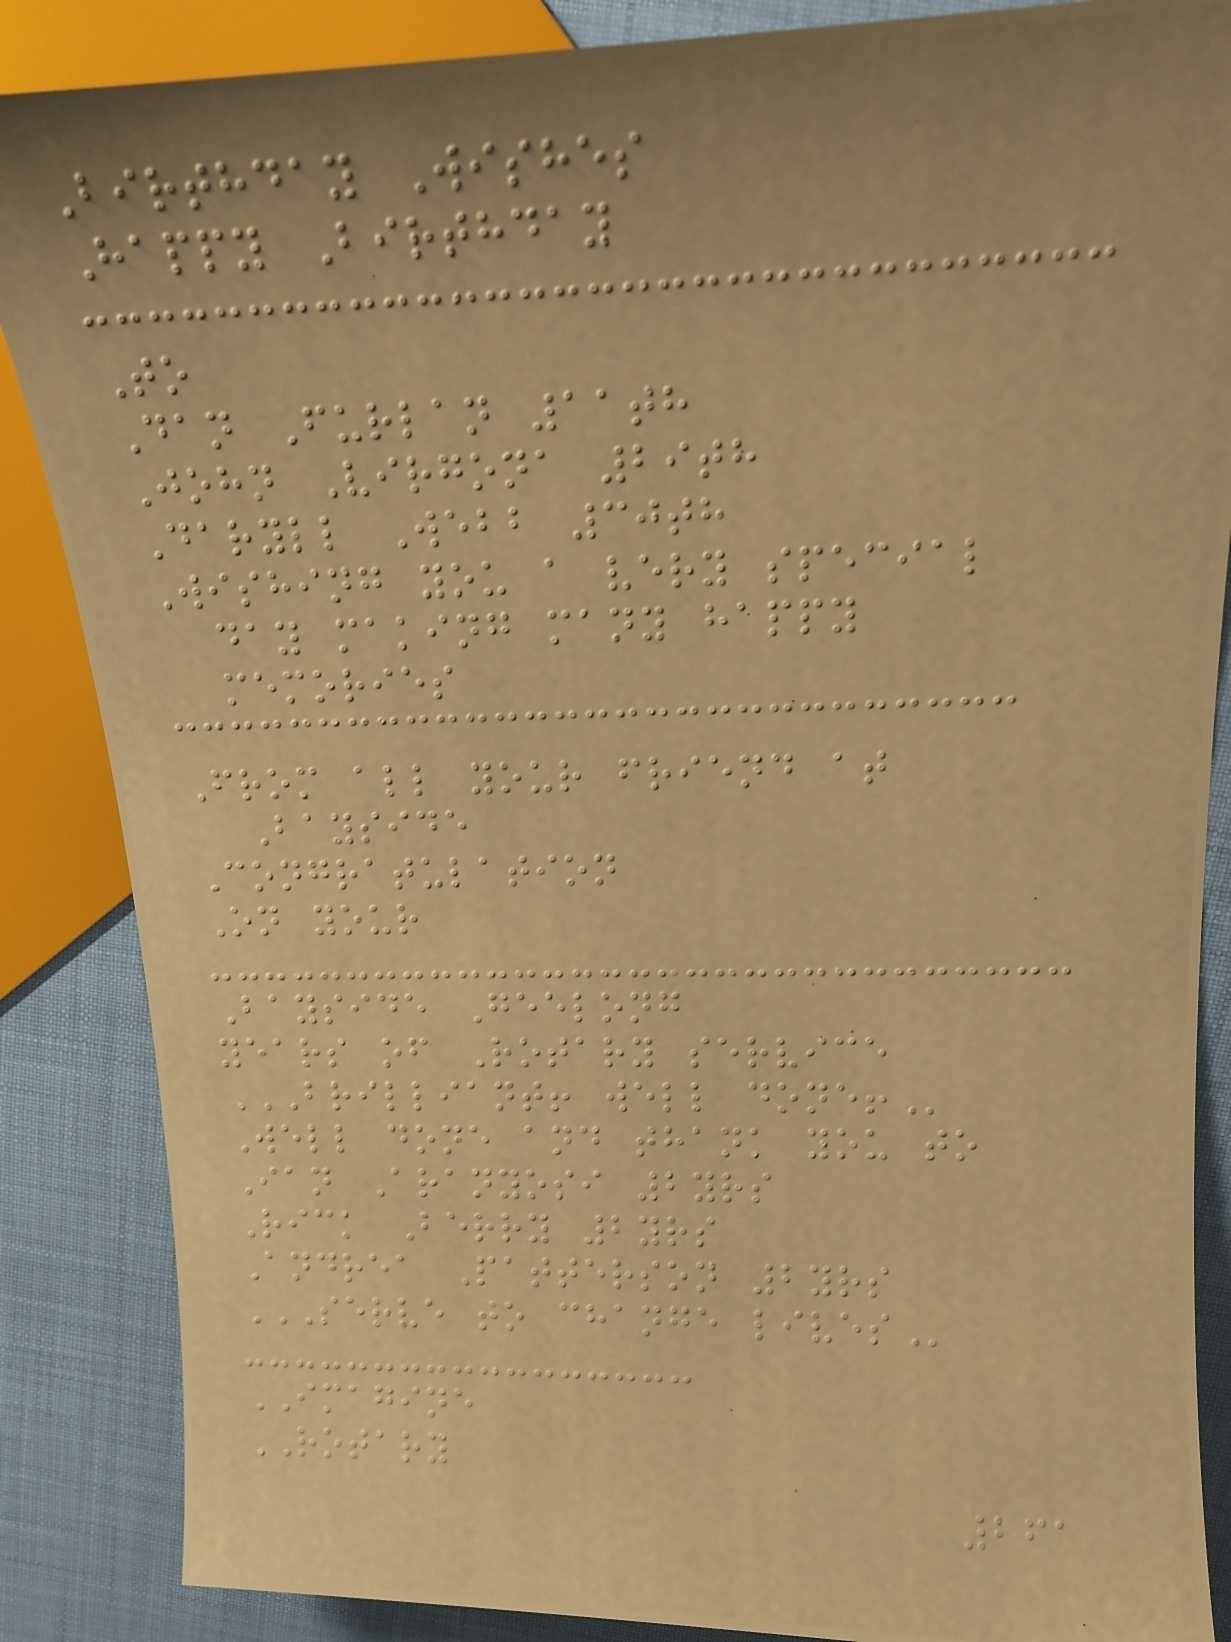Birthday Wishes
Happy Birthday
To
Dan Furlan 11th
John Virgona 29th
Daryll Webb 30th
Wishing you a very special
day making many happy
memories
From all your friend at
Bayside
Congratulation
On your
Bayside Geelong
years of Rotary service
BRILLIANT! WELL DONE!
Well done and thank you to
Ian Aranyosi 2yrs
Rick Berry 2yrs
Andrea Patterson 2yrs
SERVE TO CHANGE LIVES
IMAGINE
ROTARY
261
